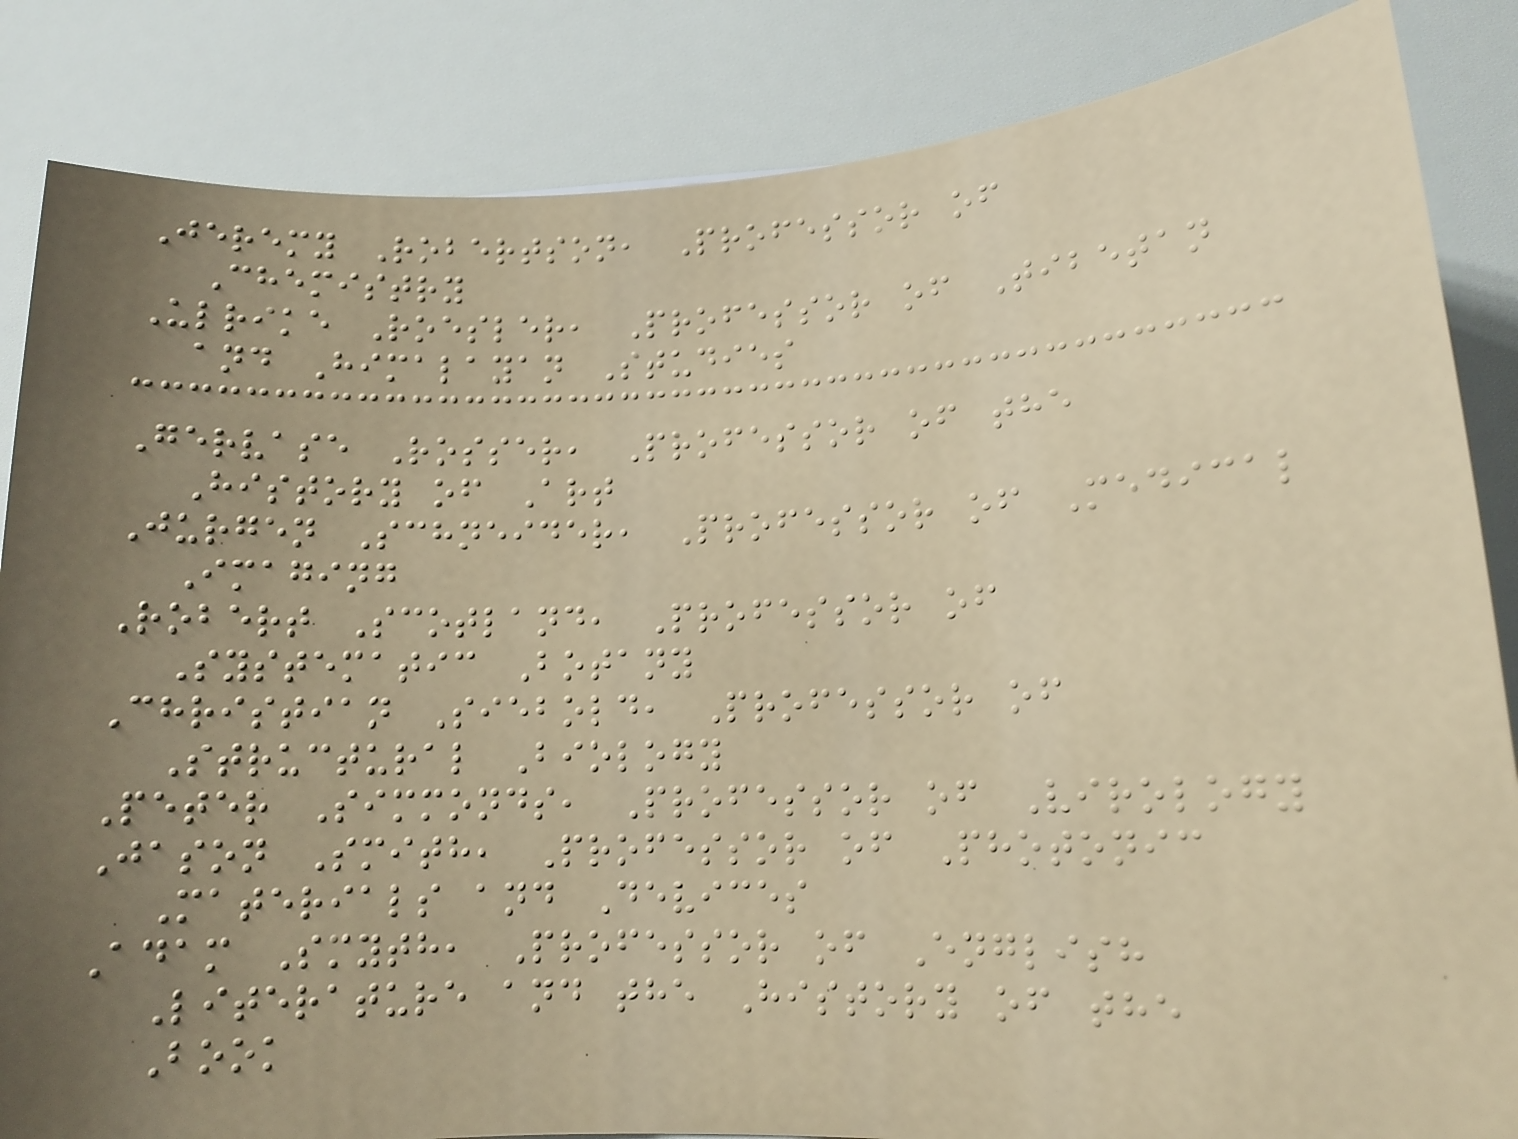Jeremy Robertson, Professor of
Chemistry
Ulrike Roesler, Professor of Tibetan
and Himalayan Studies
Gervase Rosser, Professor of the
History of Art
Jurgen Schneider, Professor of Medical
Imaging
Robert Scotland, Professor of
Systematic Botany
Christian Siebold, Professor of
Structural Biology
Peter Simmonds, Professor of Virology
Jason Smith, Professor of Photonic
Materials and Devices
Adam Smyth, Professor of English
Literature and the History of the
Book
